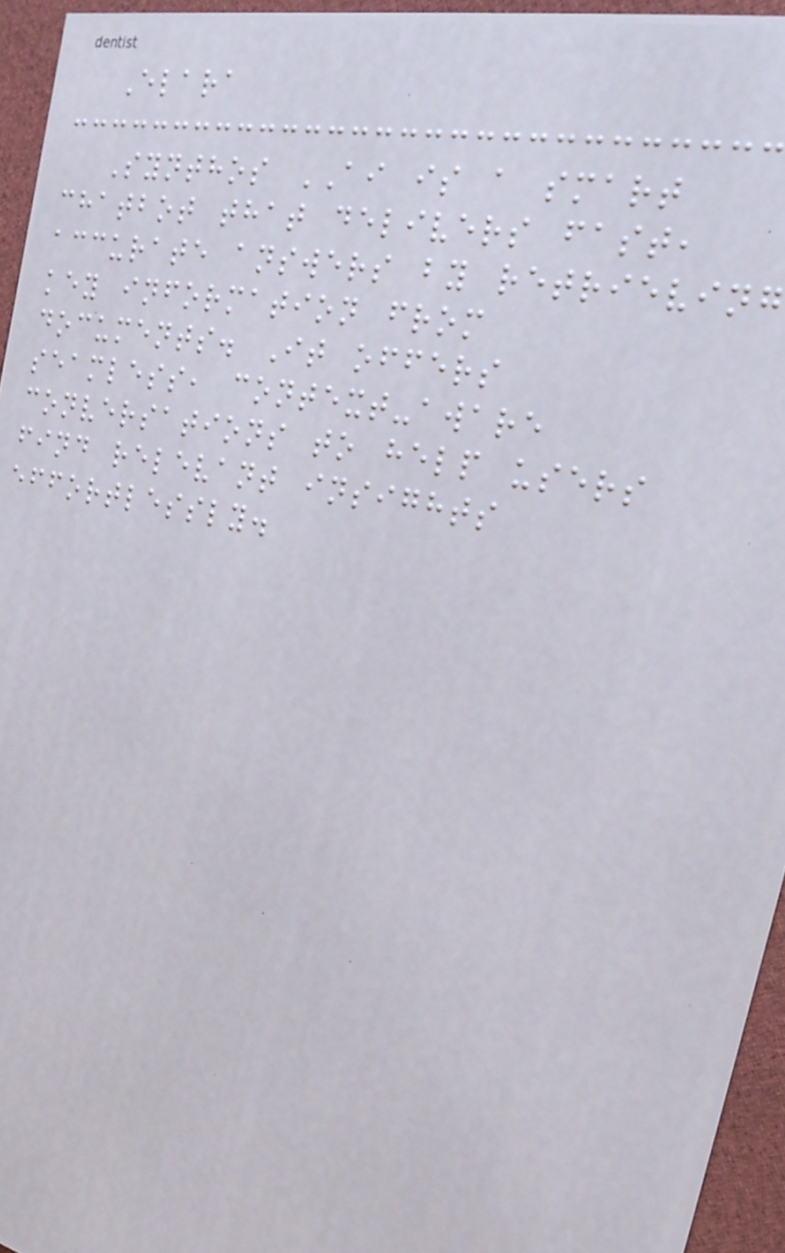Elara
Synthos AI is a smart
chatbot that delivers fast,
accurate answers by retrieving
key information from
documents. It offers
seamless, context-aware
conversations to help users
find relevant insights
effortlessly.
